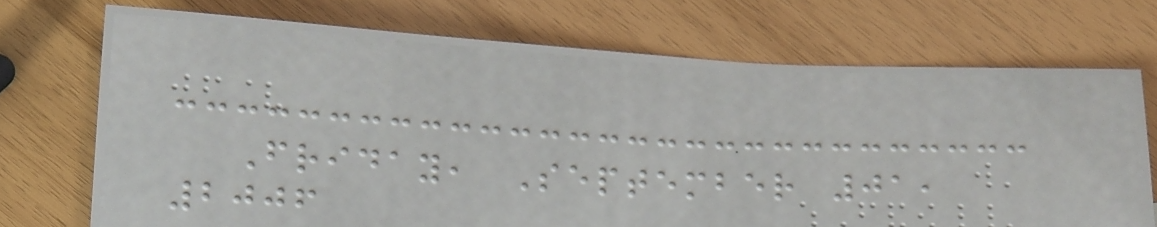Friday, September 01,
2006
